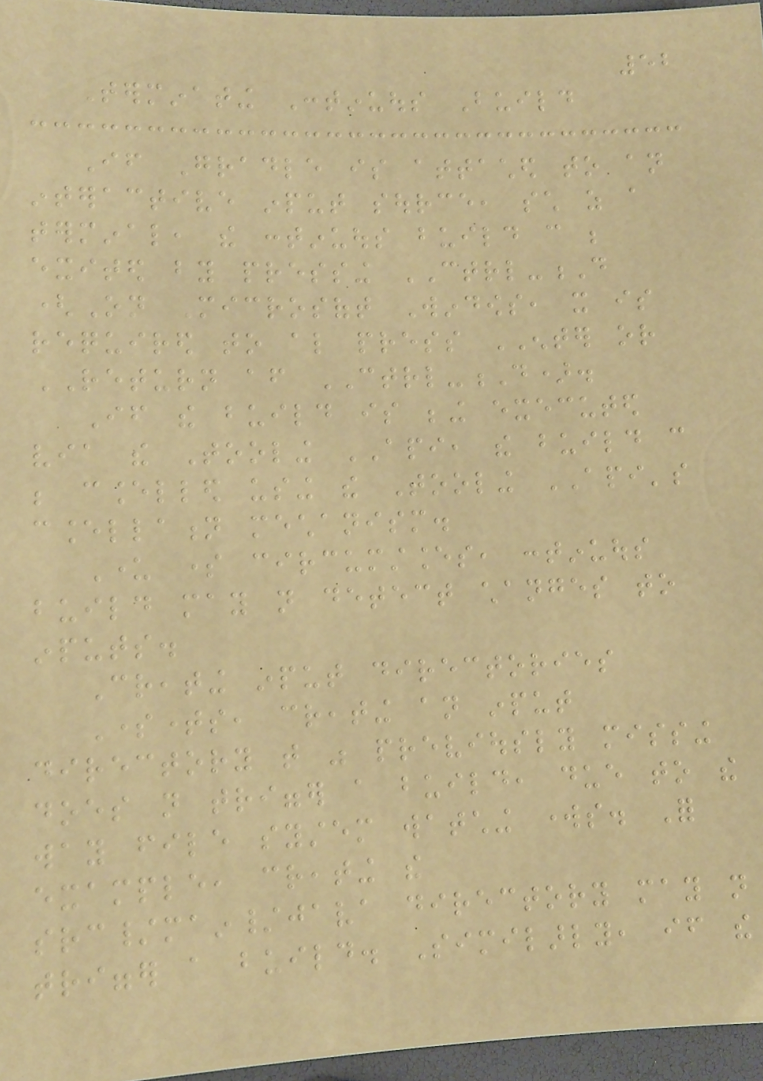52
Terminating Continuous Build
If Gradle is attached to an
interactive input source, such as a
terminal, the continuous build can be
exited by pressing CTRL-D
(On Microsoft Windows, it is
required to also press ENTER or
RETURN after CTRL-D).
If the build is being executed
via the Tooling API, the build can
be cancelled using the Tooling API's
cancellation mechanism.
Under some circumstances, continuous
build may not detect changes to
inputs.
Creating input directories
Sometimes, creating an input
directory that was previously missing
does not trigger a build, due to the
way file system watching works. For
example, creating the
src/main/java directory may not
trigger a build. Similarly, if the
